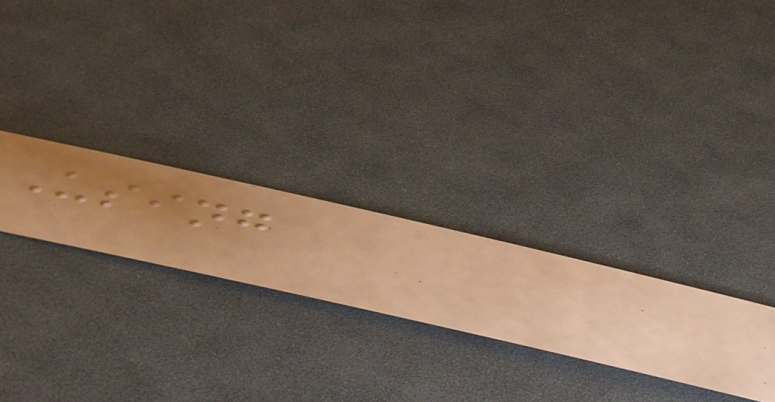Using
